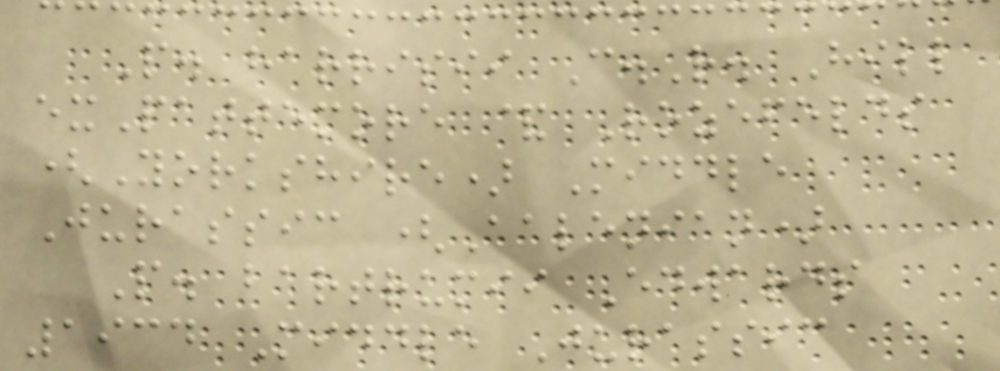P. harrisii C.R. Hill
exPattemore & Rozefelds
(Yorkshire) Middle
Jurassic (Aalenian)
P. bartrumii Edwards
1934 Middle Jurassic
